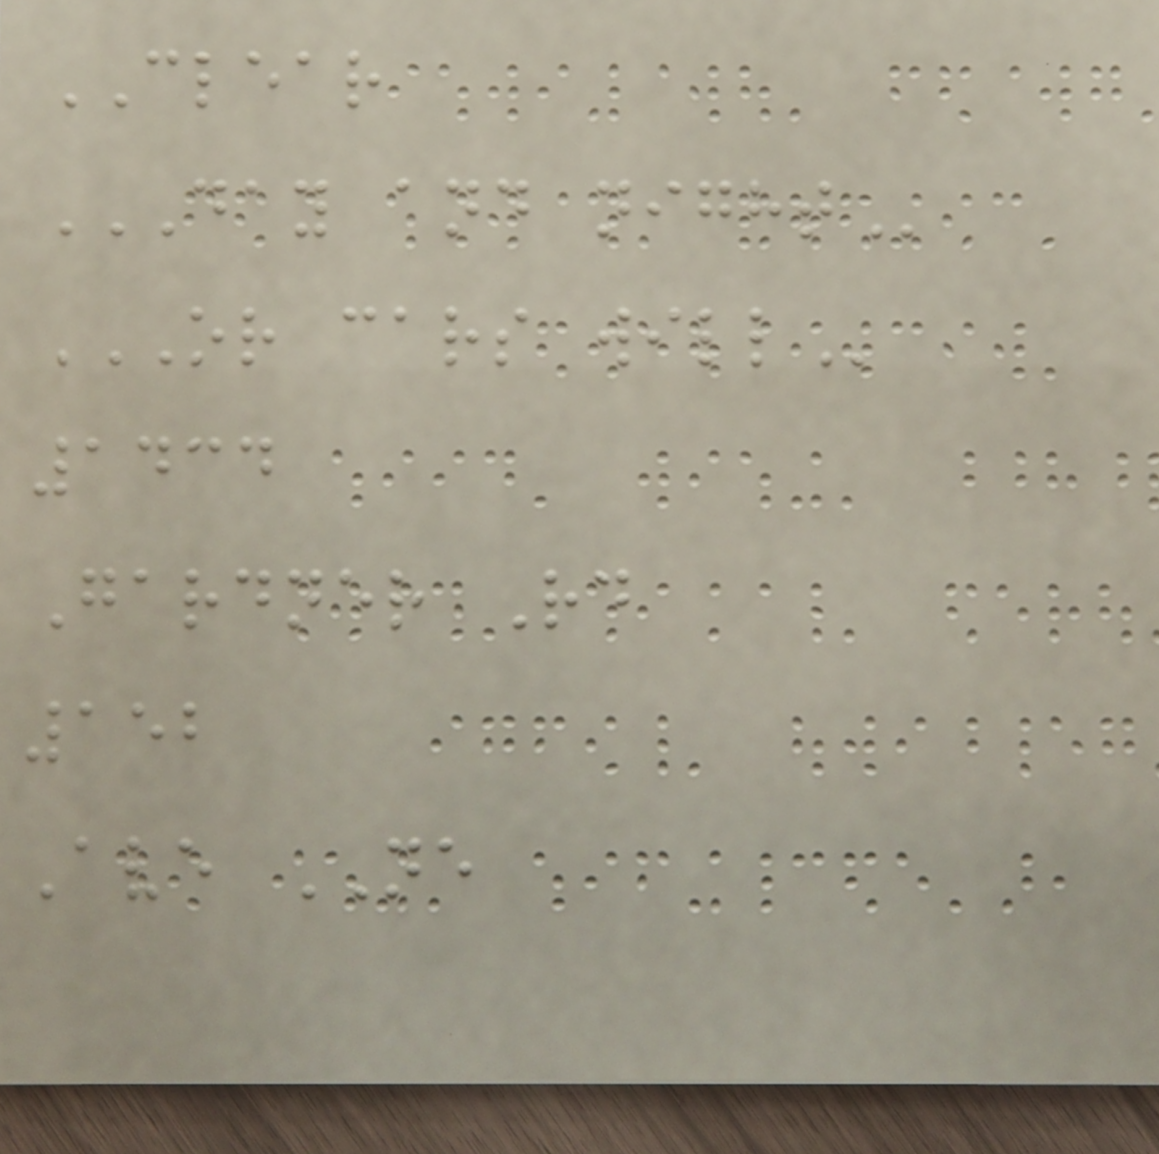CLEAR
DAY AND NIGHT
OR CARS WILL
1434
Gardner Rd
152
Ave NE
